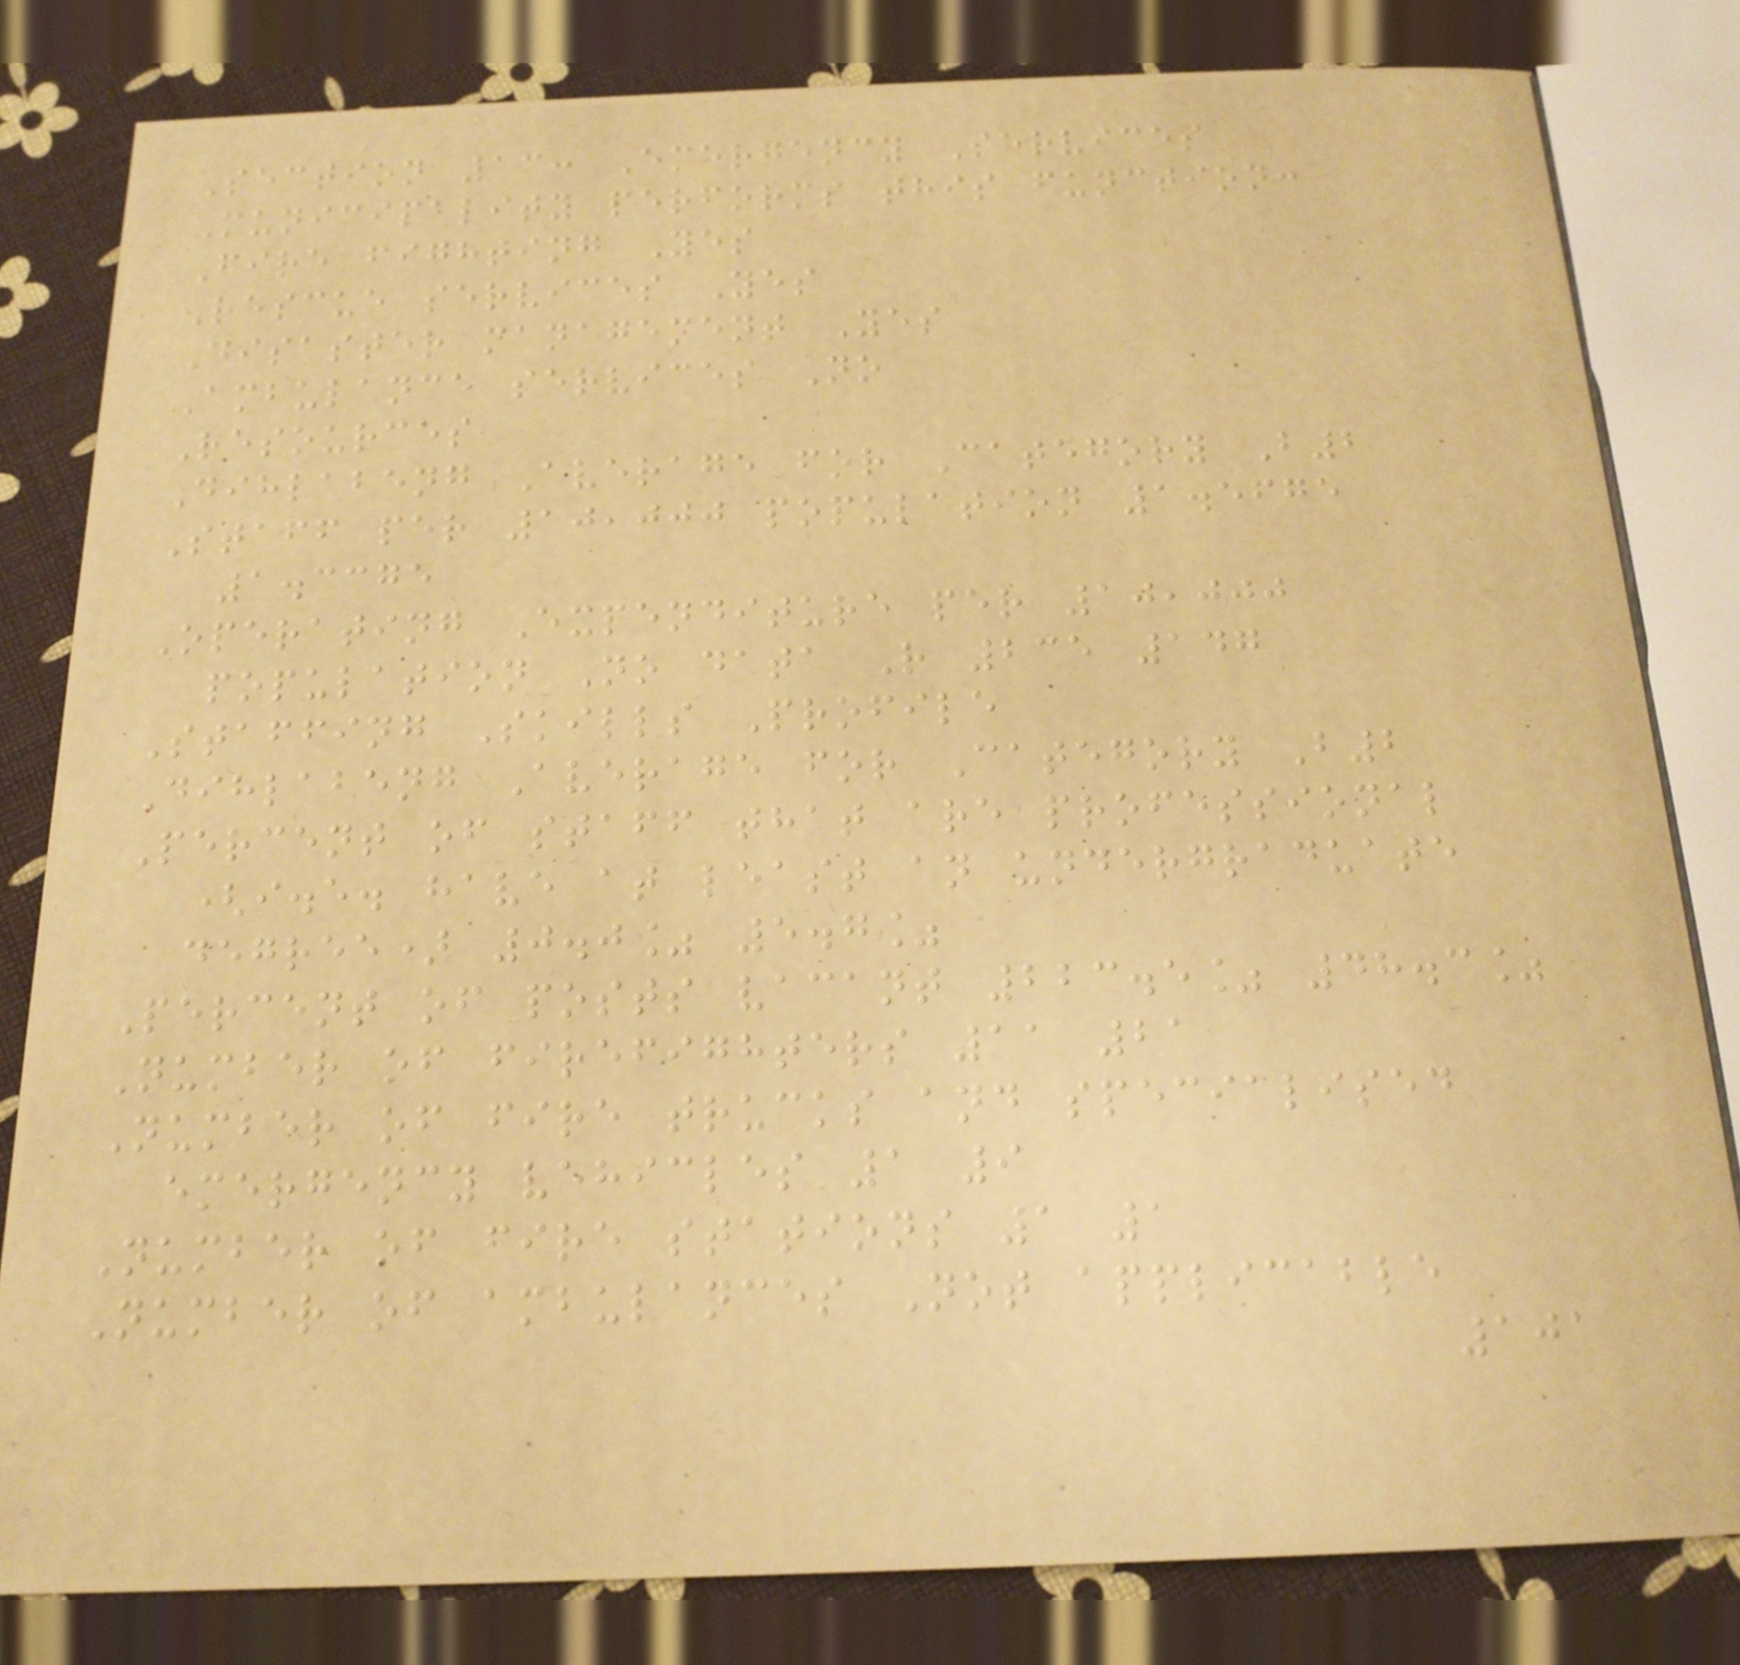Section 13: Emergency Services
Municipality performs this function:
Fire fighting Yes
Rescue services Yes
Disaster management Yes
Ambulance services No
Resources
Dihlabeng Average for Category B2
Staff per 10,000 population 1.5675
1.3375
Operating Expenditure per 10,000
population No data R 235 147
Staffing Skills Profile
Dihlabeng Average for Category B2
Percent of staff that are professional
(i.e. have at least an undergraduate
degree) 0.0% 5.7%
Percent of posts vacant 223.5% 48.3%
Number of firefighters 11 21
Number of fire trucks and specialised
emergency vehicles 1 9
Number of fire stations 1 1
Number of ambulances Not applicable
101
